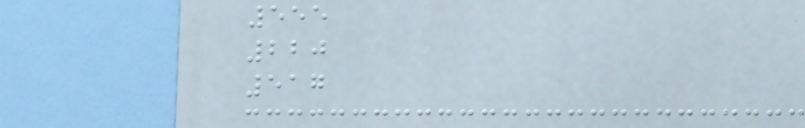555
220
517
